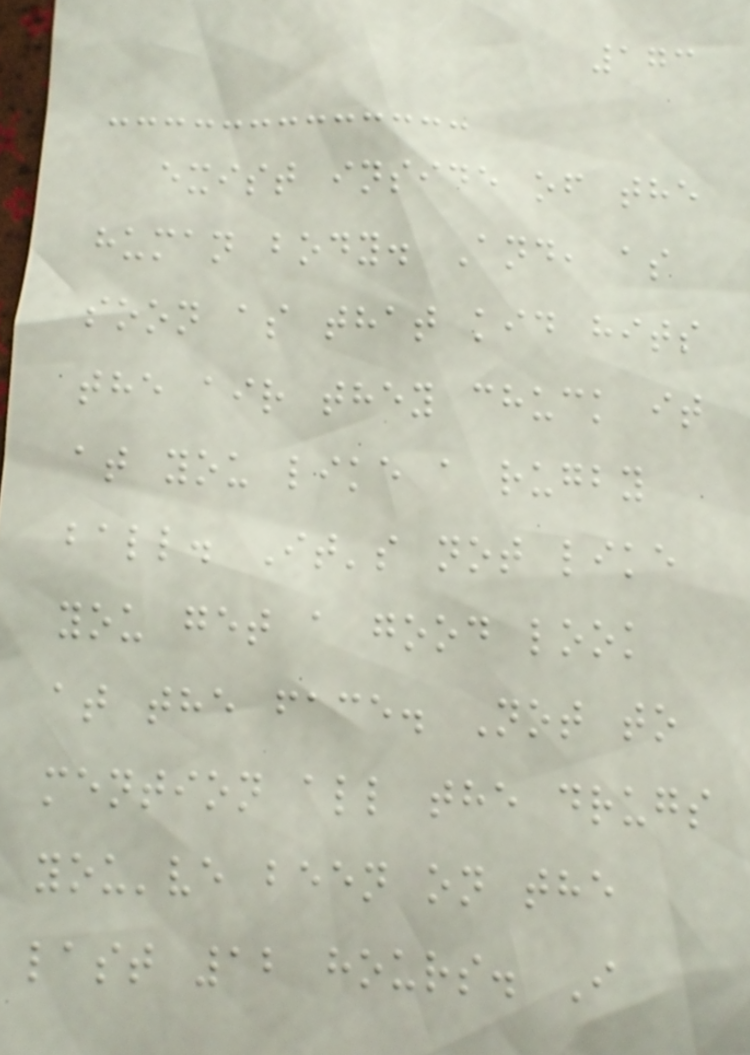173
exist inside of the
human body. And, as
soon as that kid hits
the air they chuck it
at you like a rugby
ball. It's not like
you get a good look
at the face. Not to
mention all the drugs
you've been on the
last 12 hours. I
